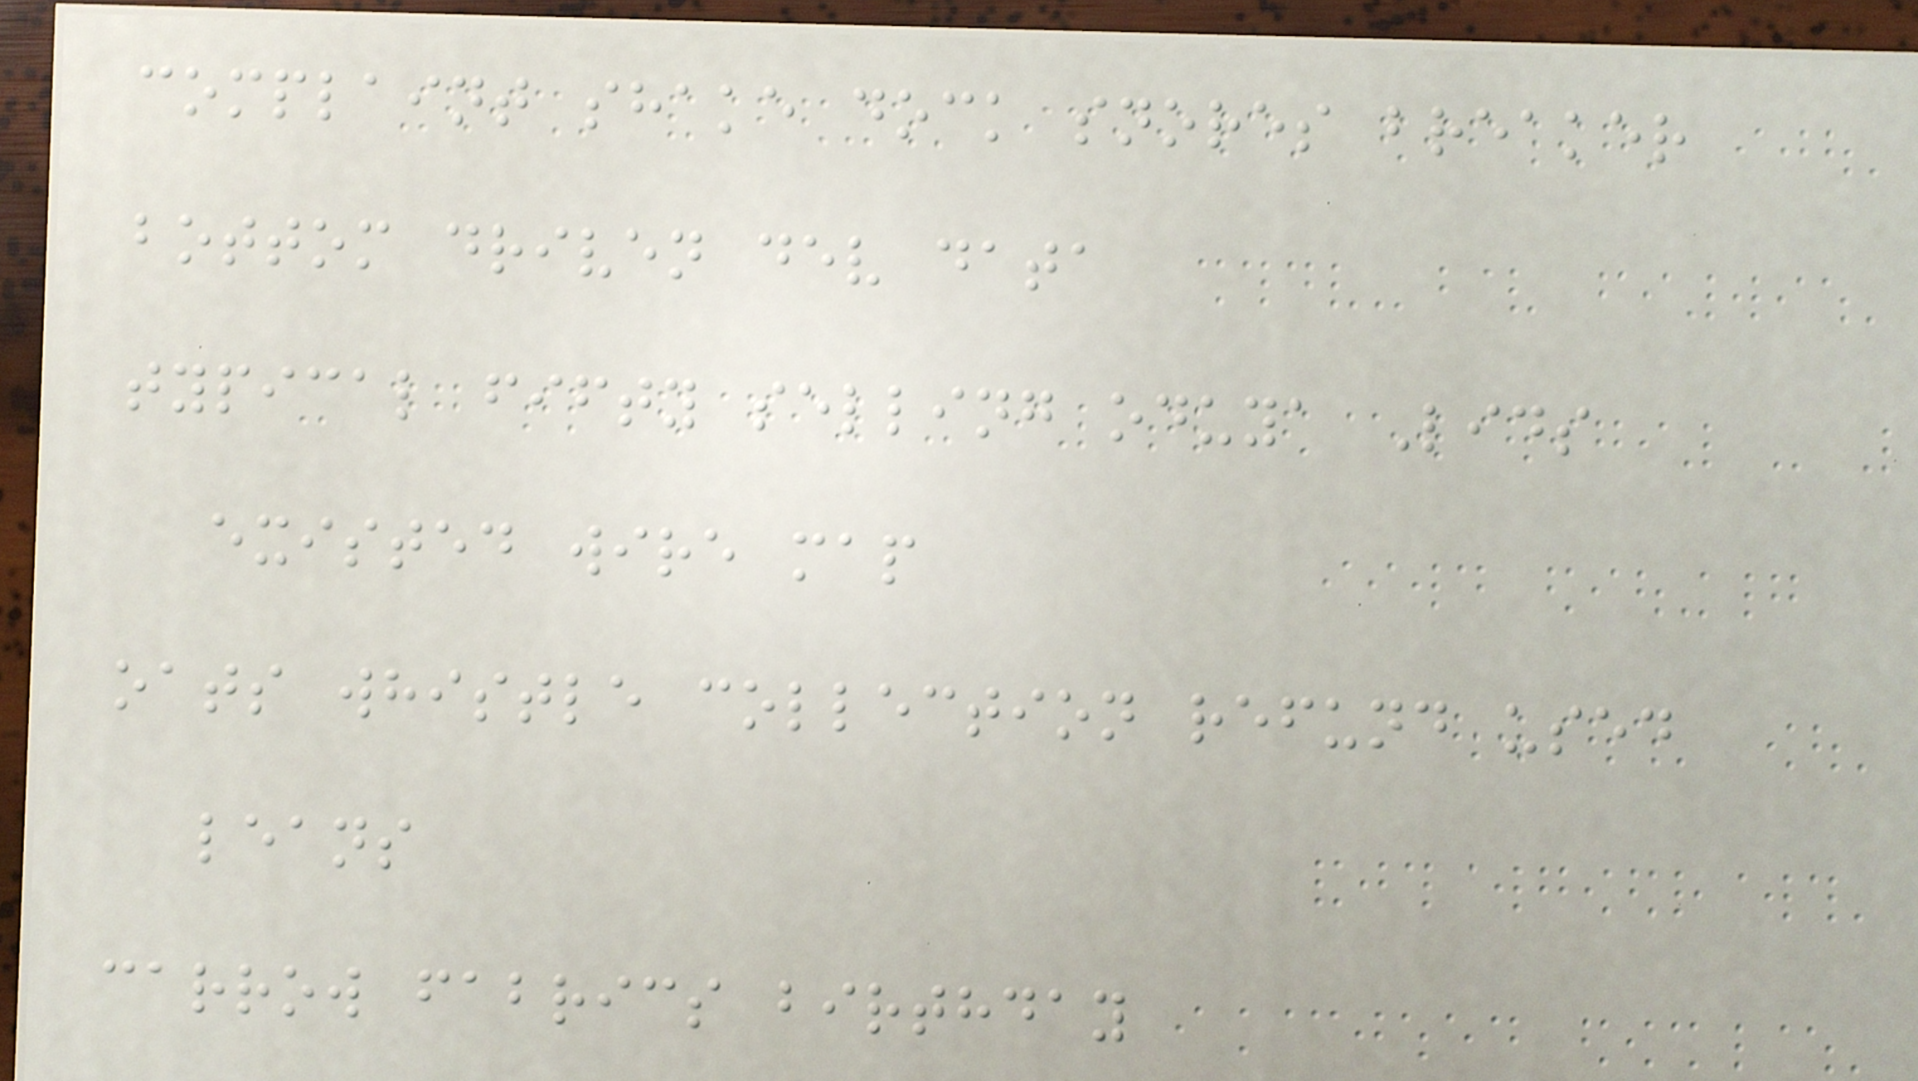complaint shake dock snores breaker
bottom driven dev data
typical fifty selling oduya Lids
existed wire map
oats whistle collection refund used
leans
carrow fabrics birthday
